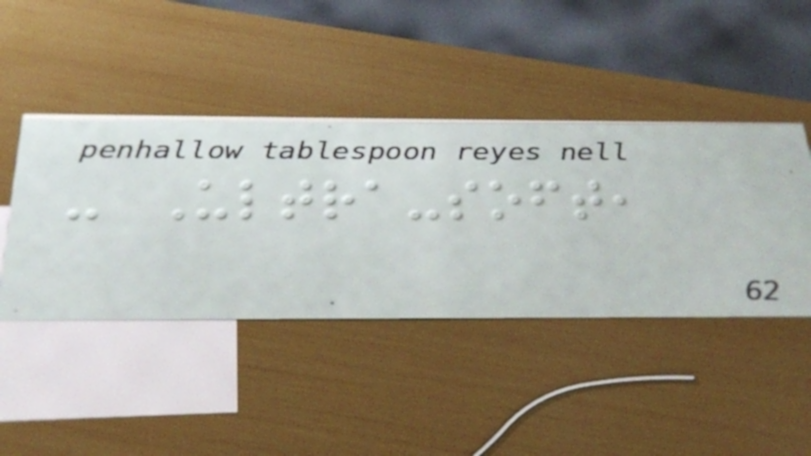- Ultra-soft,
